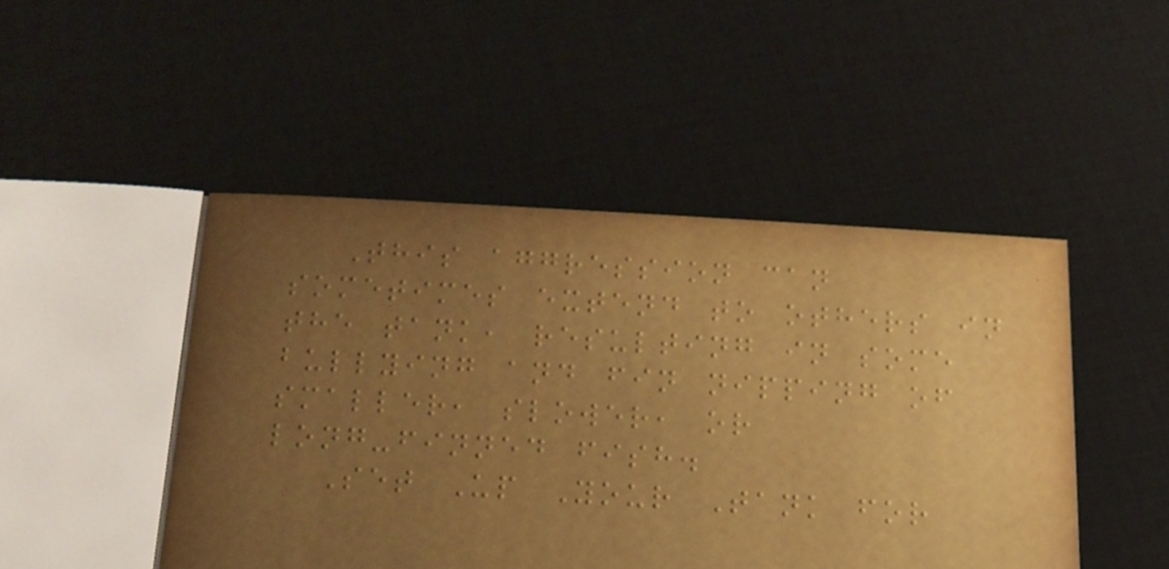This aggression can
sometimes extend to others in
the tank, resulting in some
bullying and fin nipping of
smaller, slower, or
long-finned fish.
Set Up Your Tank for
